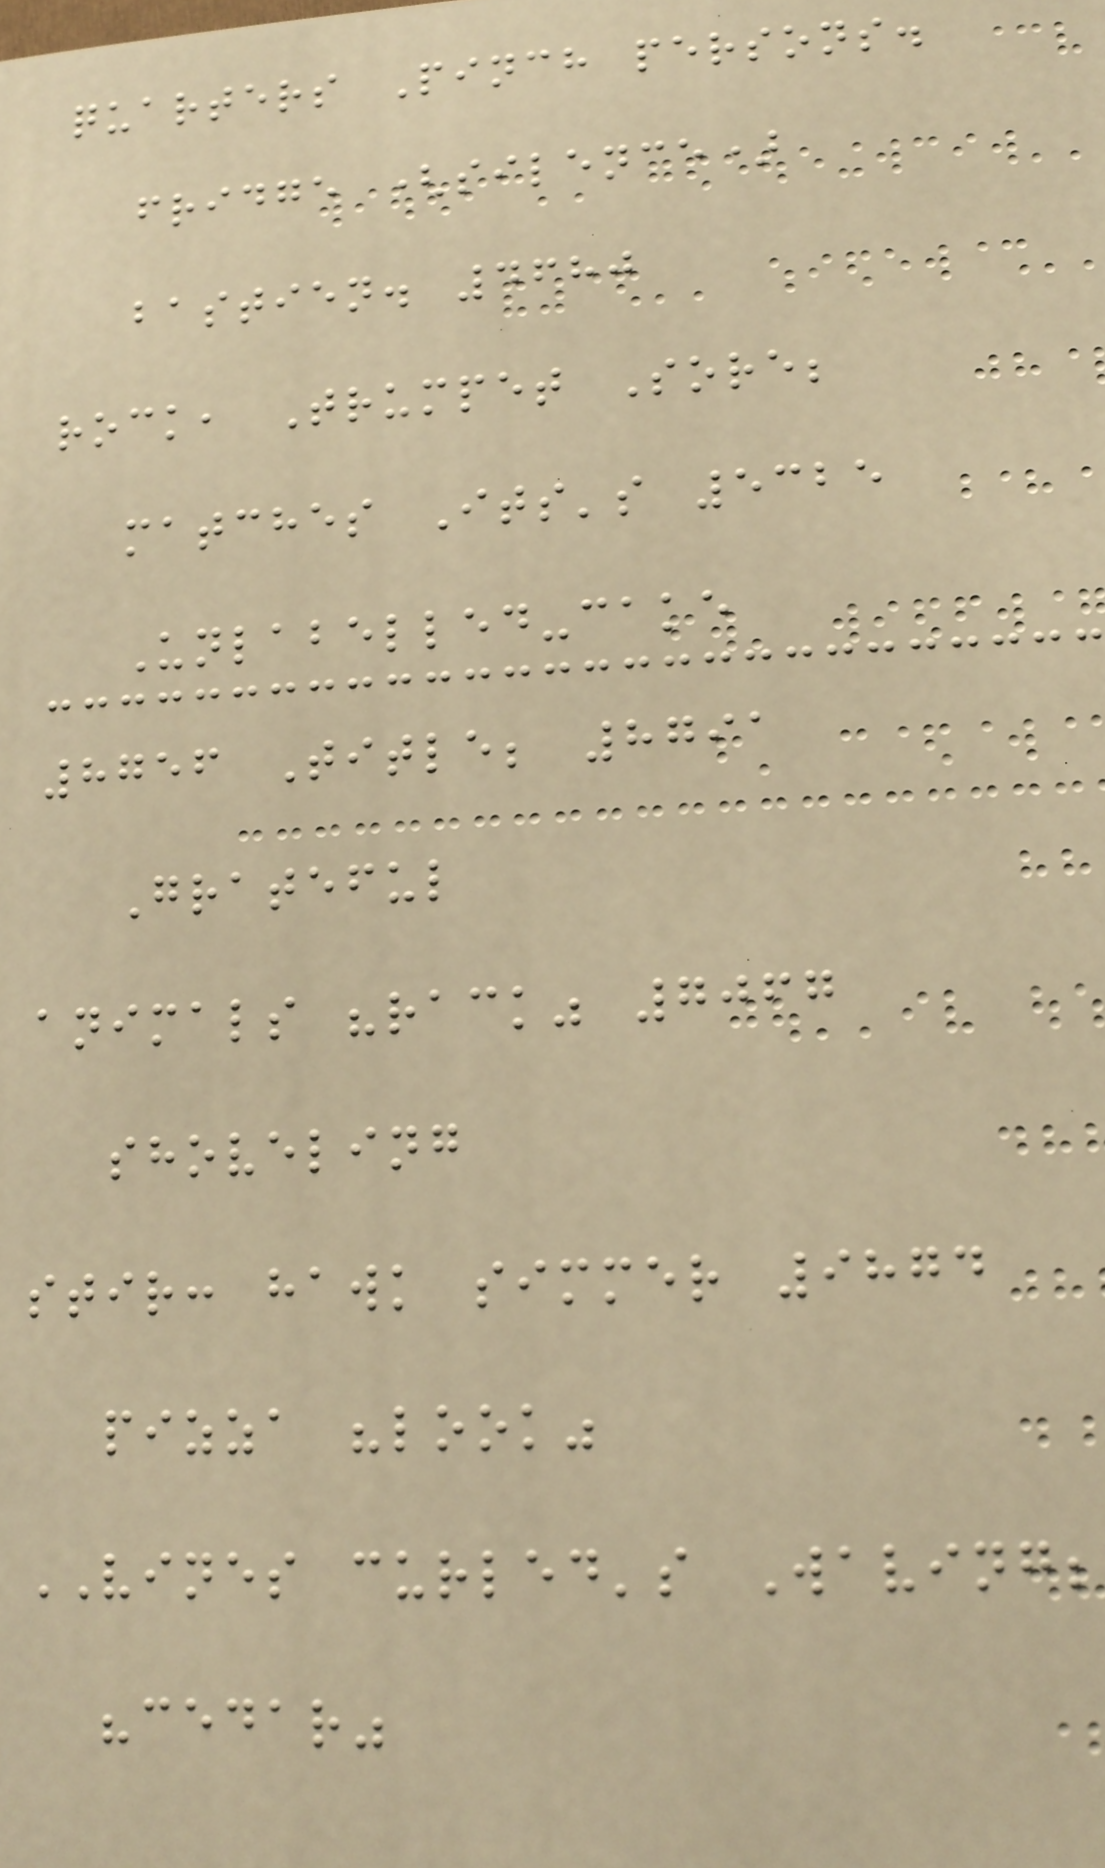quarters Pinch persons.
fridge (silence)
bastien. 4680
rock, Trumpet Sore;
matches Its's 5325
Unlabelled-cake
8756 Title; 8791
Grateful
animals "rack" 7067
shoveling
stir: hawk simmer 9874
pizza "look"
VINES curled's Waving;
"cedar"
